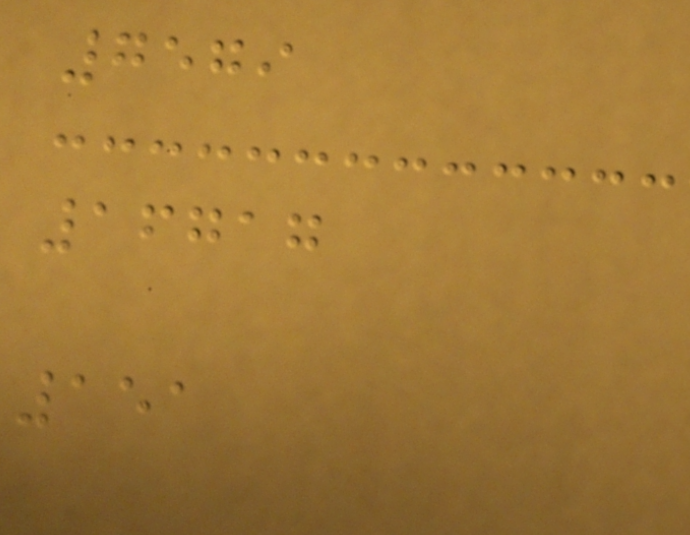7579
16717
151
